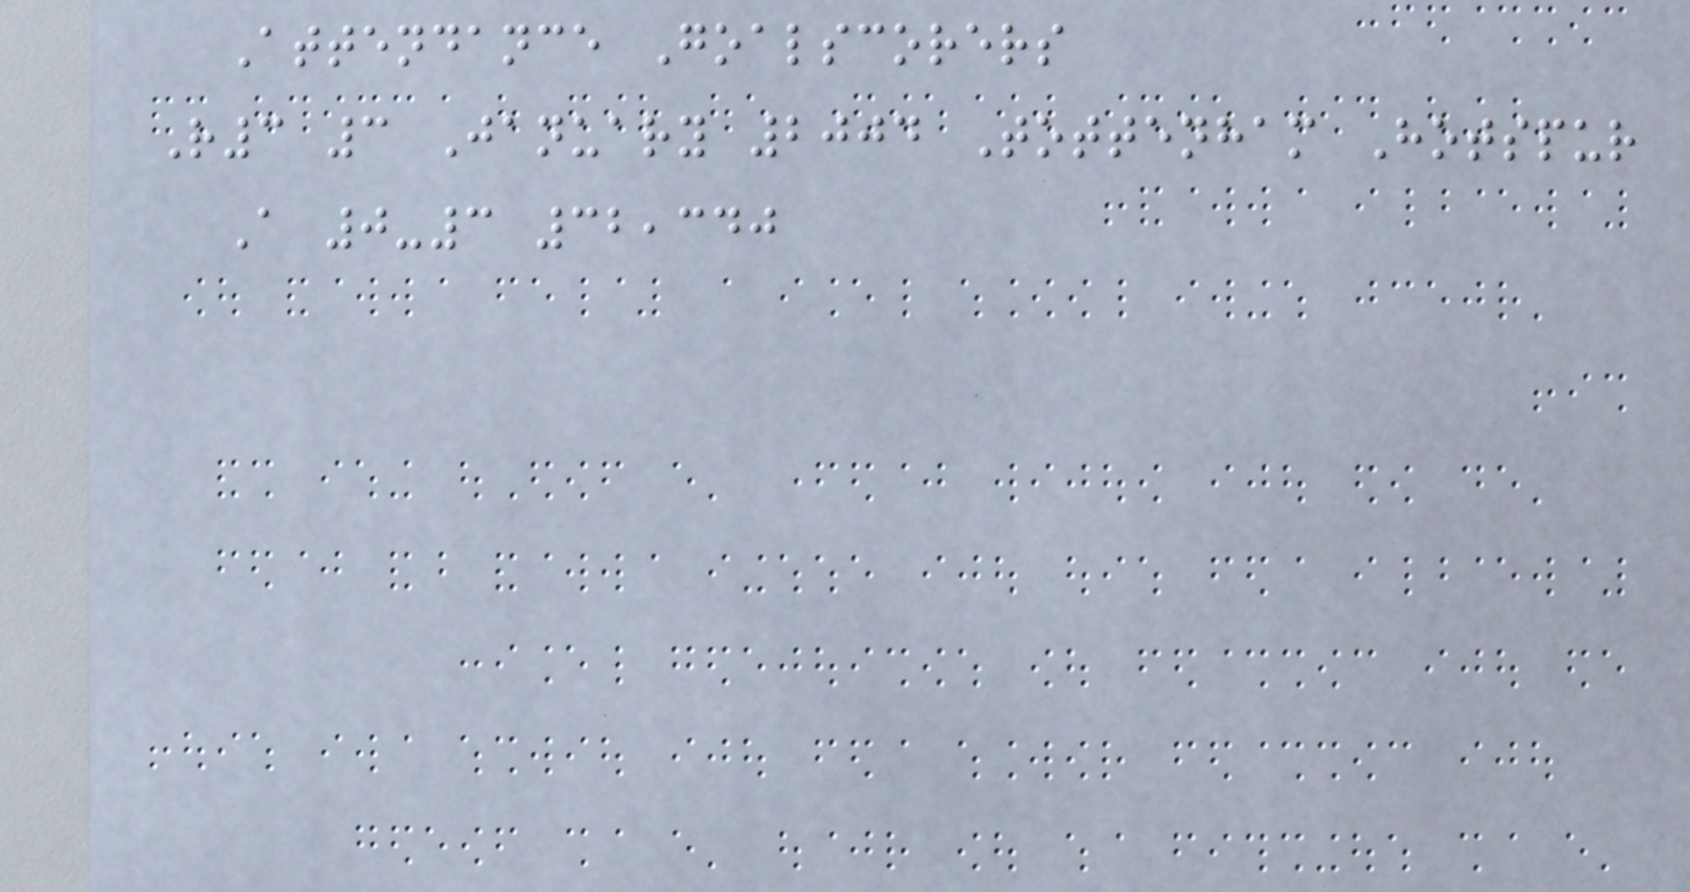Attendance Goalscorers
R3 3 January 2004 Tottenham Hotspur
A 0-3 32,340
